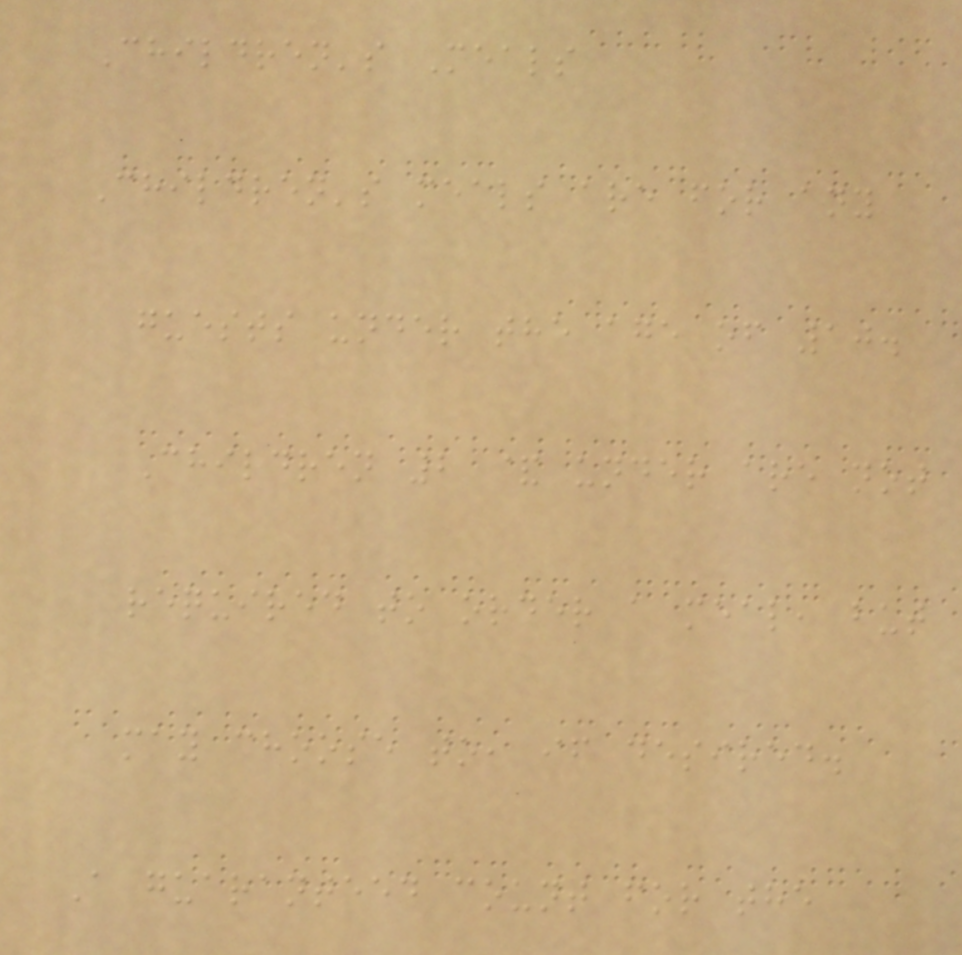Children's Meals
Children's meals are for any
guests under the age of 10.
Children 2 & under are not
required to order a meal, but
may choose to, if desired.
A guaranteed count for the
